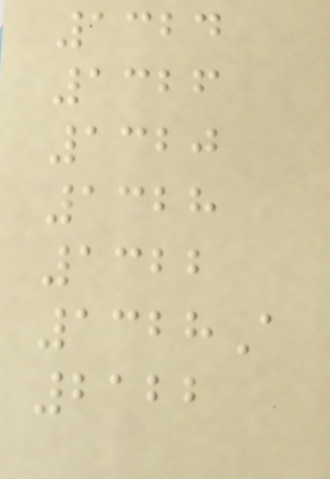1324
1326
1320
1328
1322
1328A
2122
